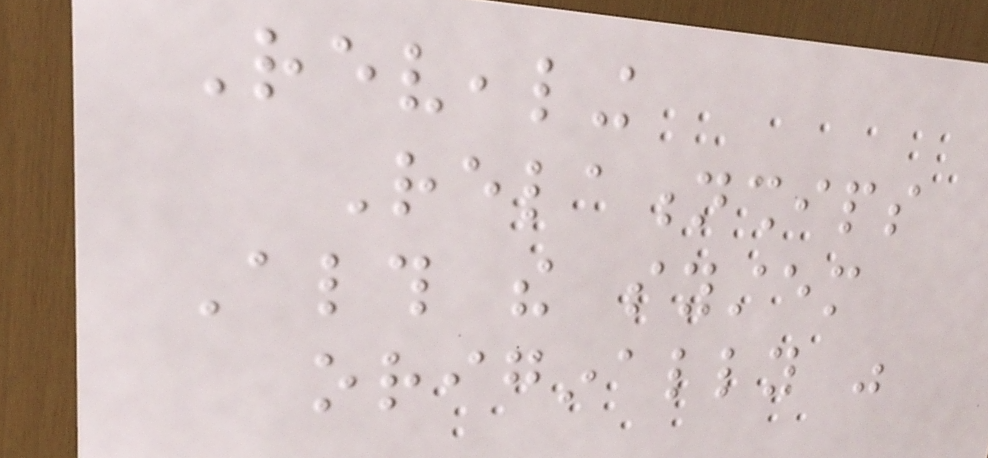Revealing
Relationships
Although the system
originally was
